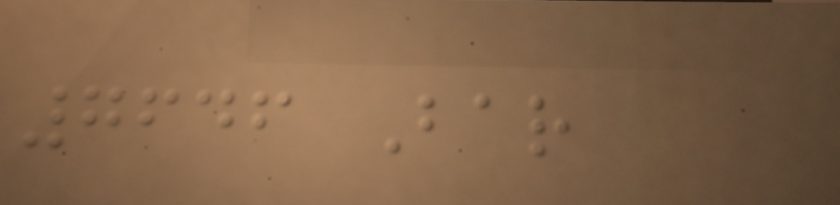7646 Bar
